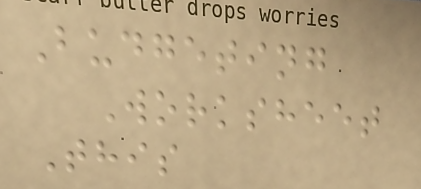Budgeting
Worksheet
This
